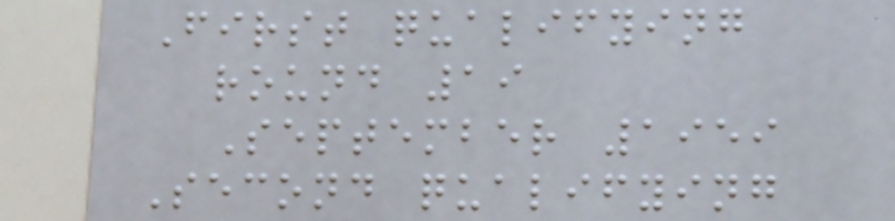First qualifying
round 19
September 1959
Second qualifying
